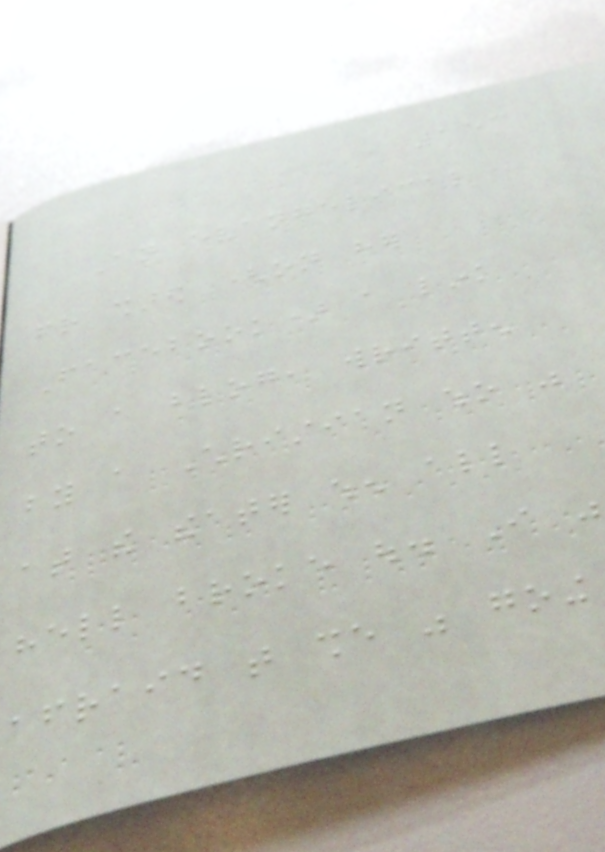153
An evangelical
friend shared (on her
Facebook) a link
to a blog, written
by a Christian who was
at the theater when all
hell broke out. I was
afraid that she was going
